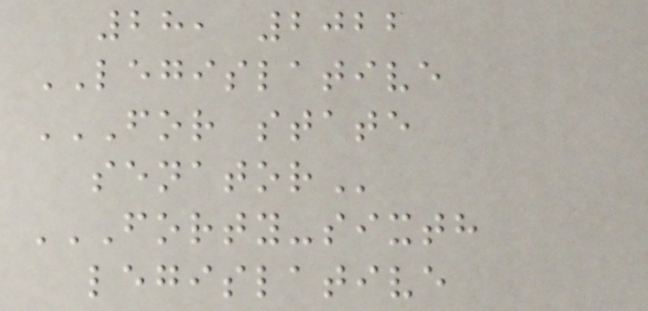28, 2022
LEGISLATIVE
FOR STATE
SENATOR
FORTY-SIXTH
LEGISLATIVE
